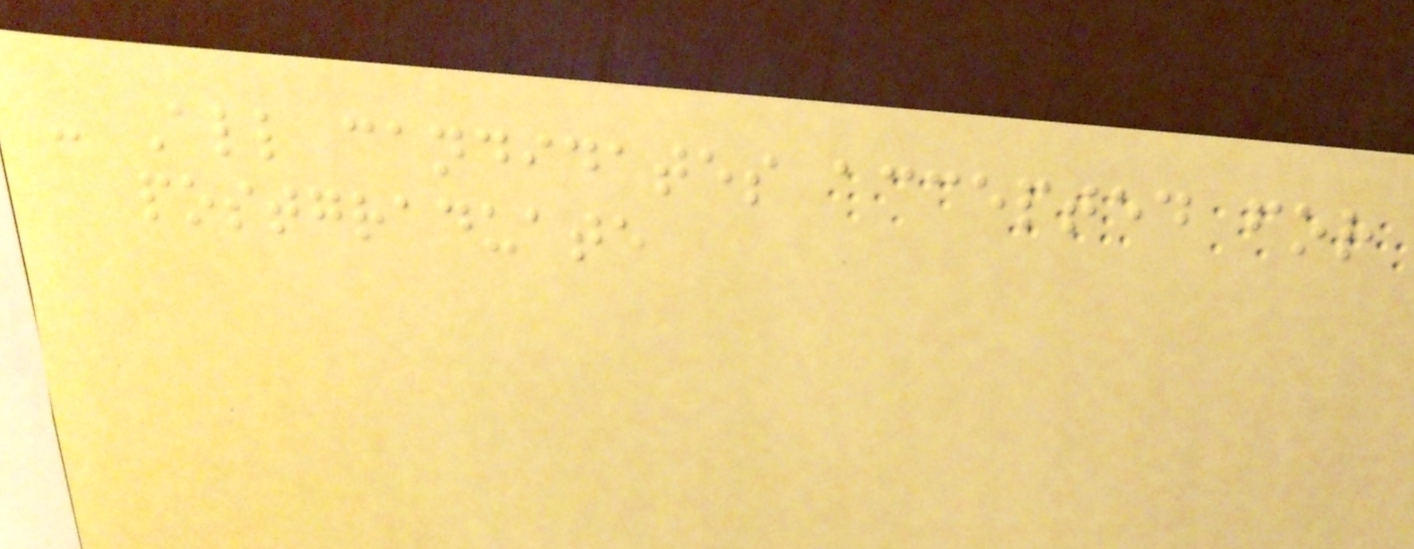- All candidates accepted for
postgraduate
